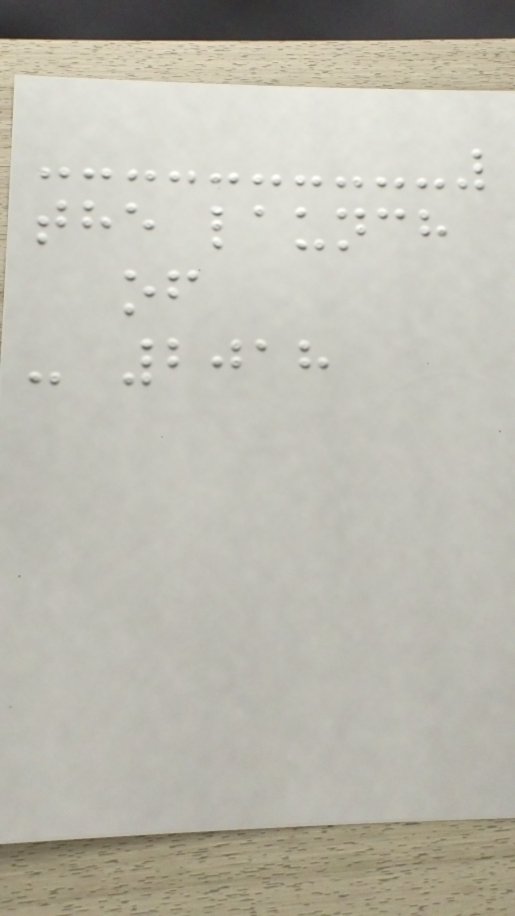the launch
of
- 2018
